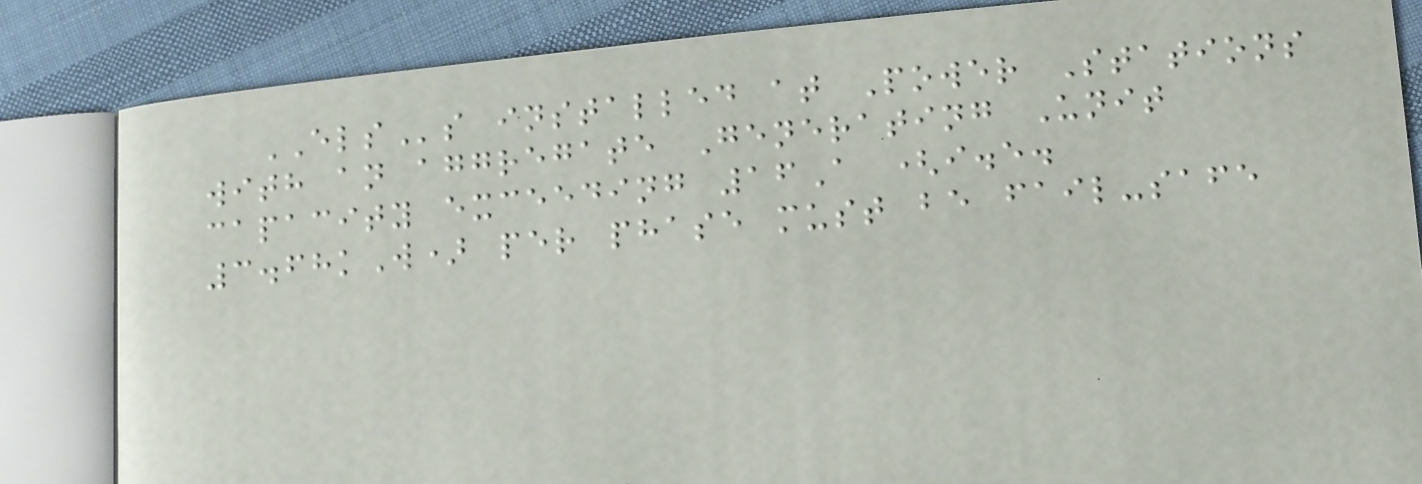ELSs installed at Power Stations
with an aggregate Generating Unit
capacity exceeding 16A (i.e.
3.68kW) per phase must be fail-safe
